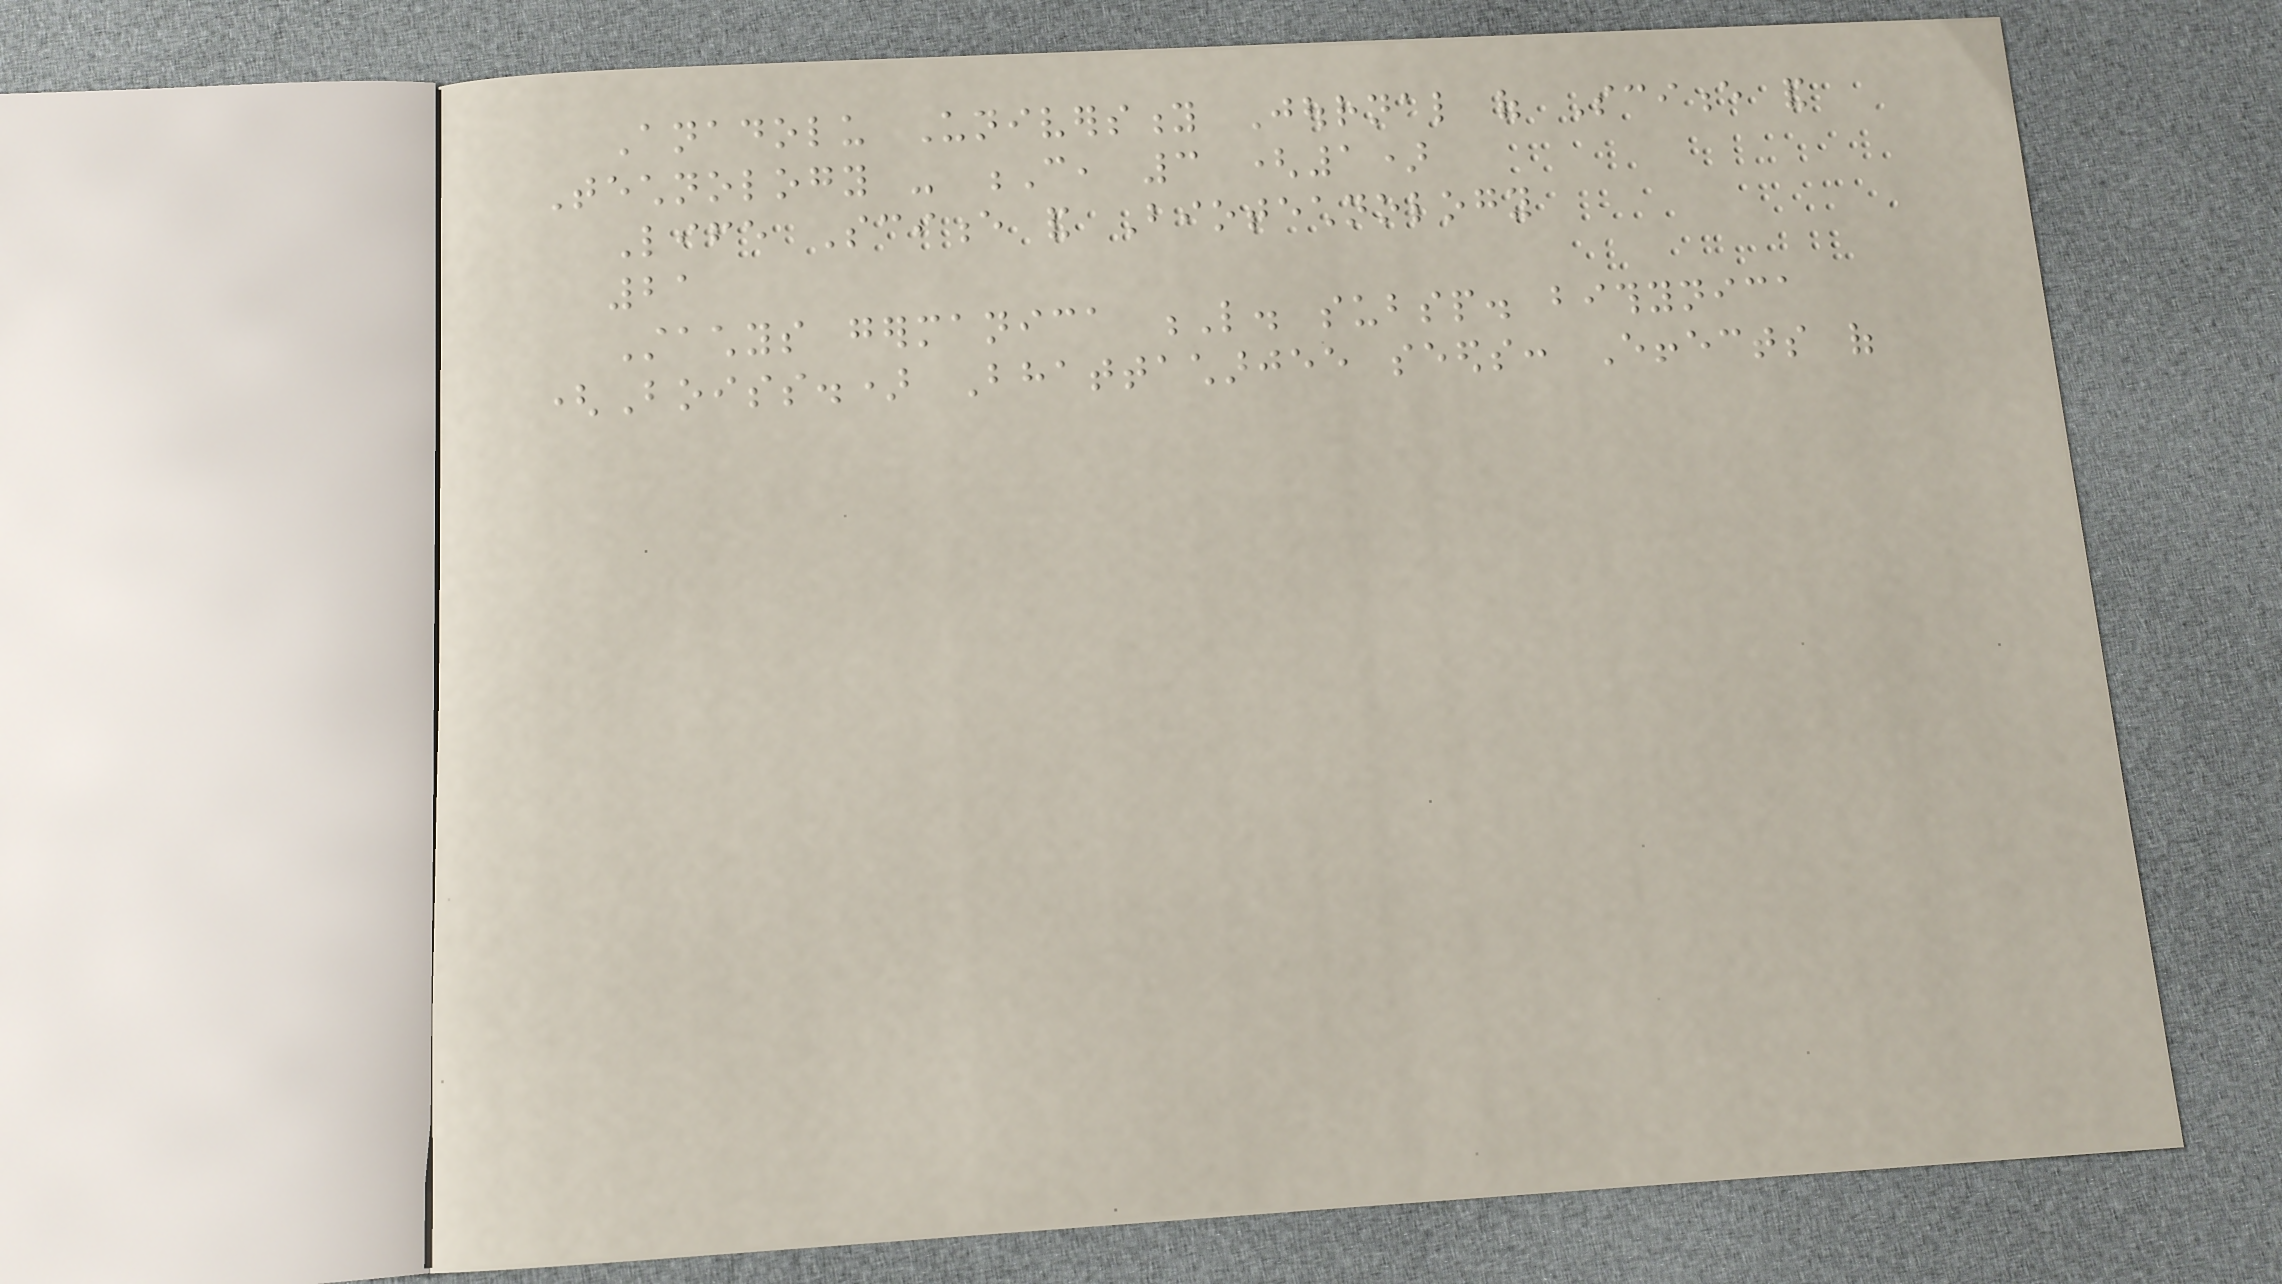Anadolu University Journal of Science and
Technology - C, 3 (1)
Life Science and Biotechnology
21
Stachys germanica L. subsp. bithynica
(Boiss.) Bhattacharjee seeds: Effects of
